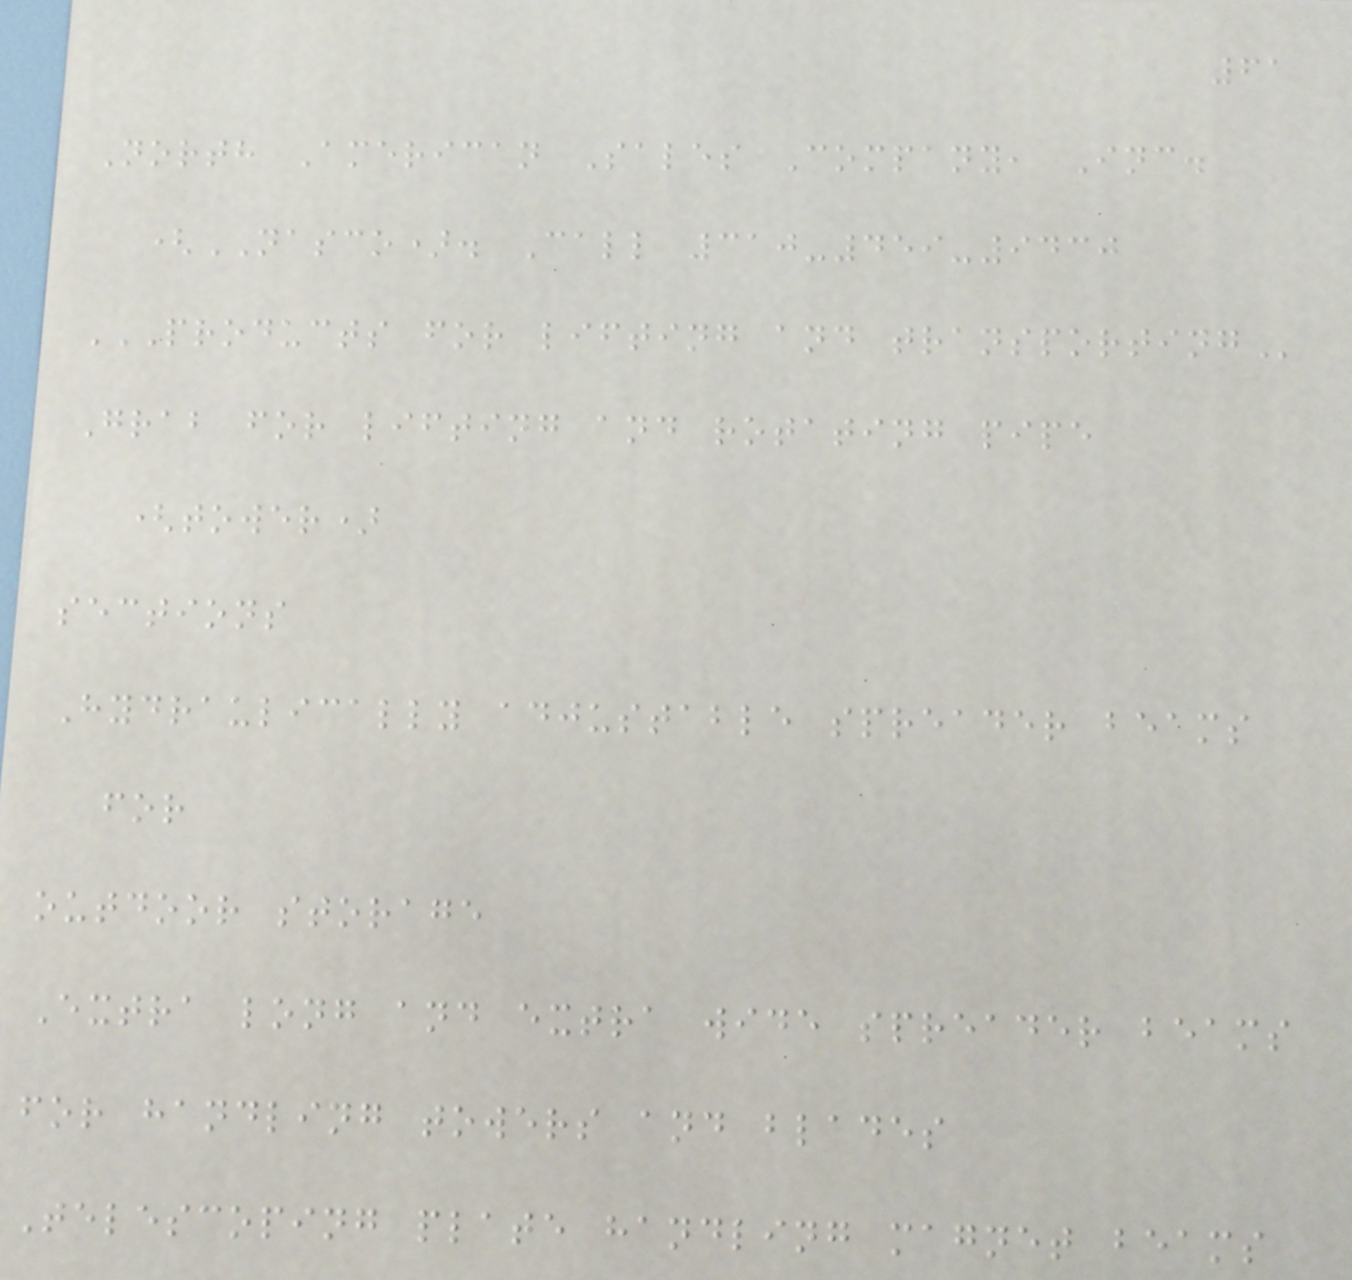61
North American Sales Company, Inc.
(NASCO). Call 310-459-9430
PRODUCTS FOR LIFTING AND TRANSPORTING
Grab for lifting and rotating pipe
(tower)
sections
Hydraulically adjustable spreader beams
for
outdoor storage
Extra long and extra wide spreader beams
for handling towers and blades
Telescoping plate handling magnet beams
